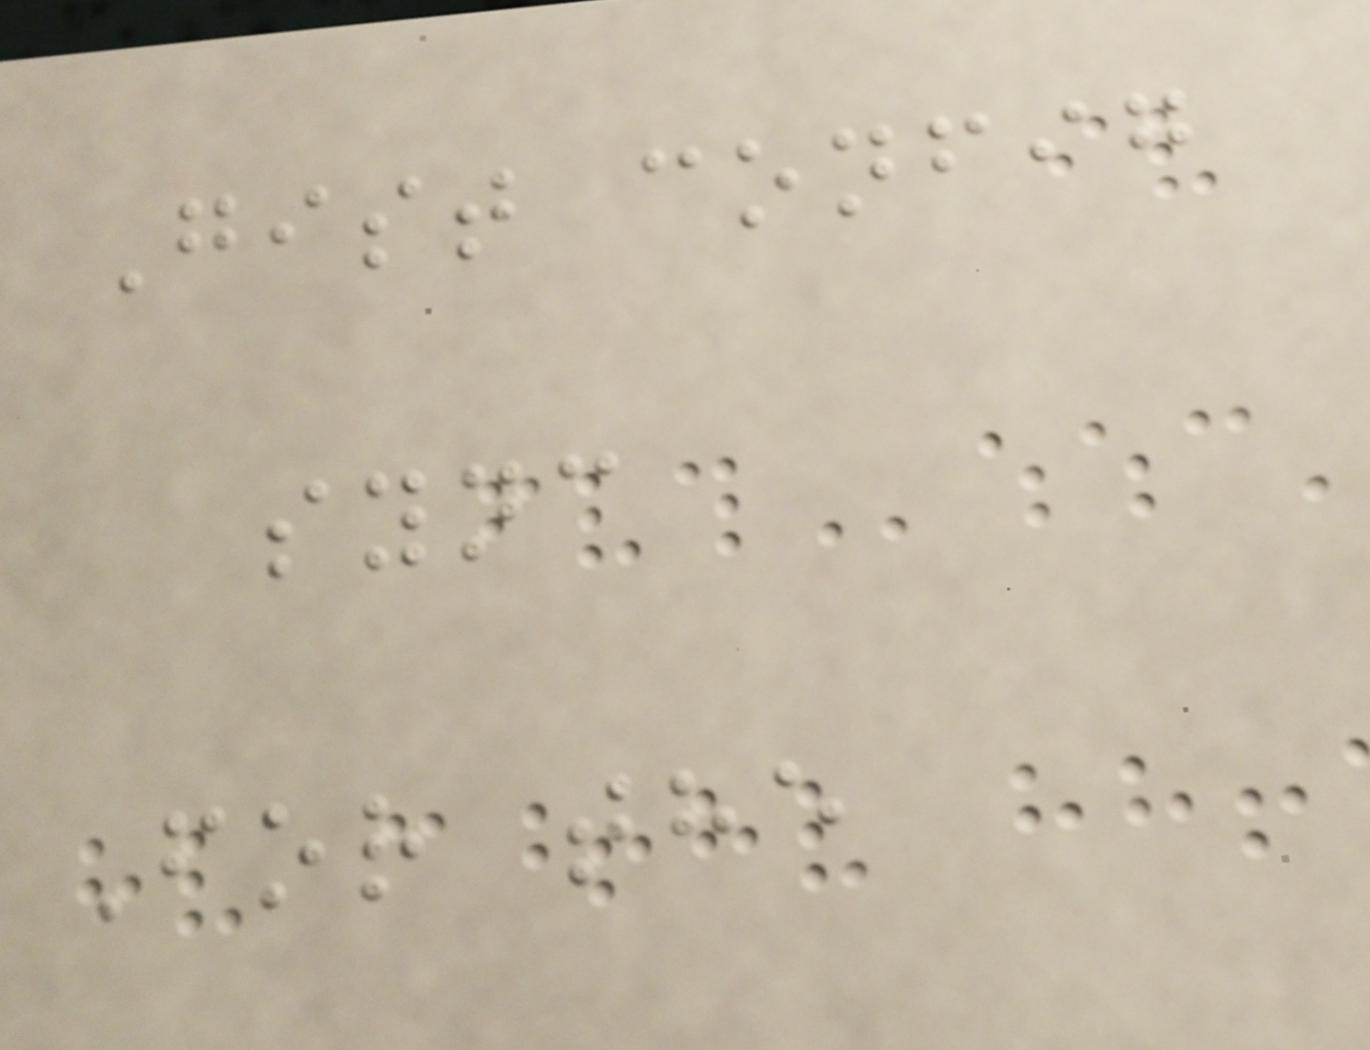Gist config
sync
For the
